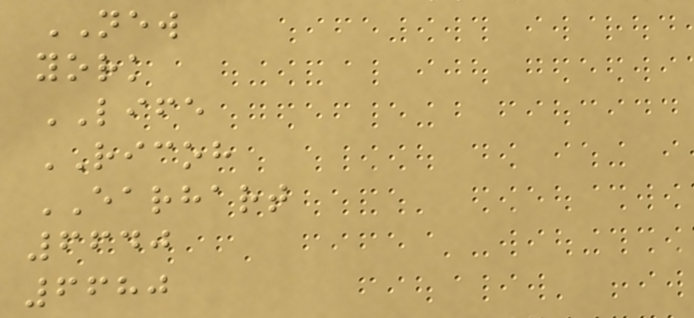NEW
york
LIFE
RICOH
EARHART
6640
6680
